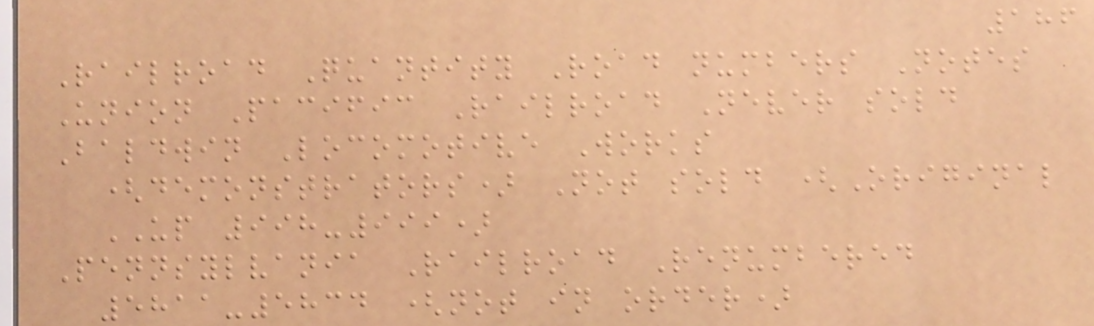186
Railroad Quantity Road numbers Notes
Union Pacific Railroad Never sold
Baldwin Locomotive Works
(demonstrators) Not sold (Original
UP 998-999)
Pennsylvania Railroad Renumbered
5811-5834 (not in order)
